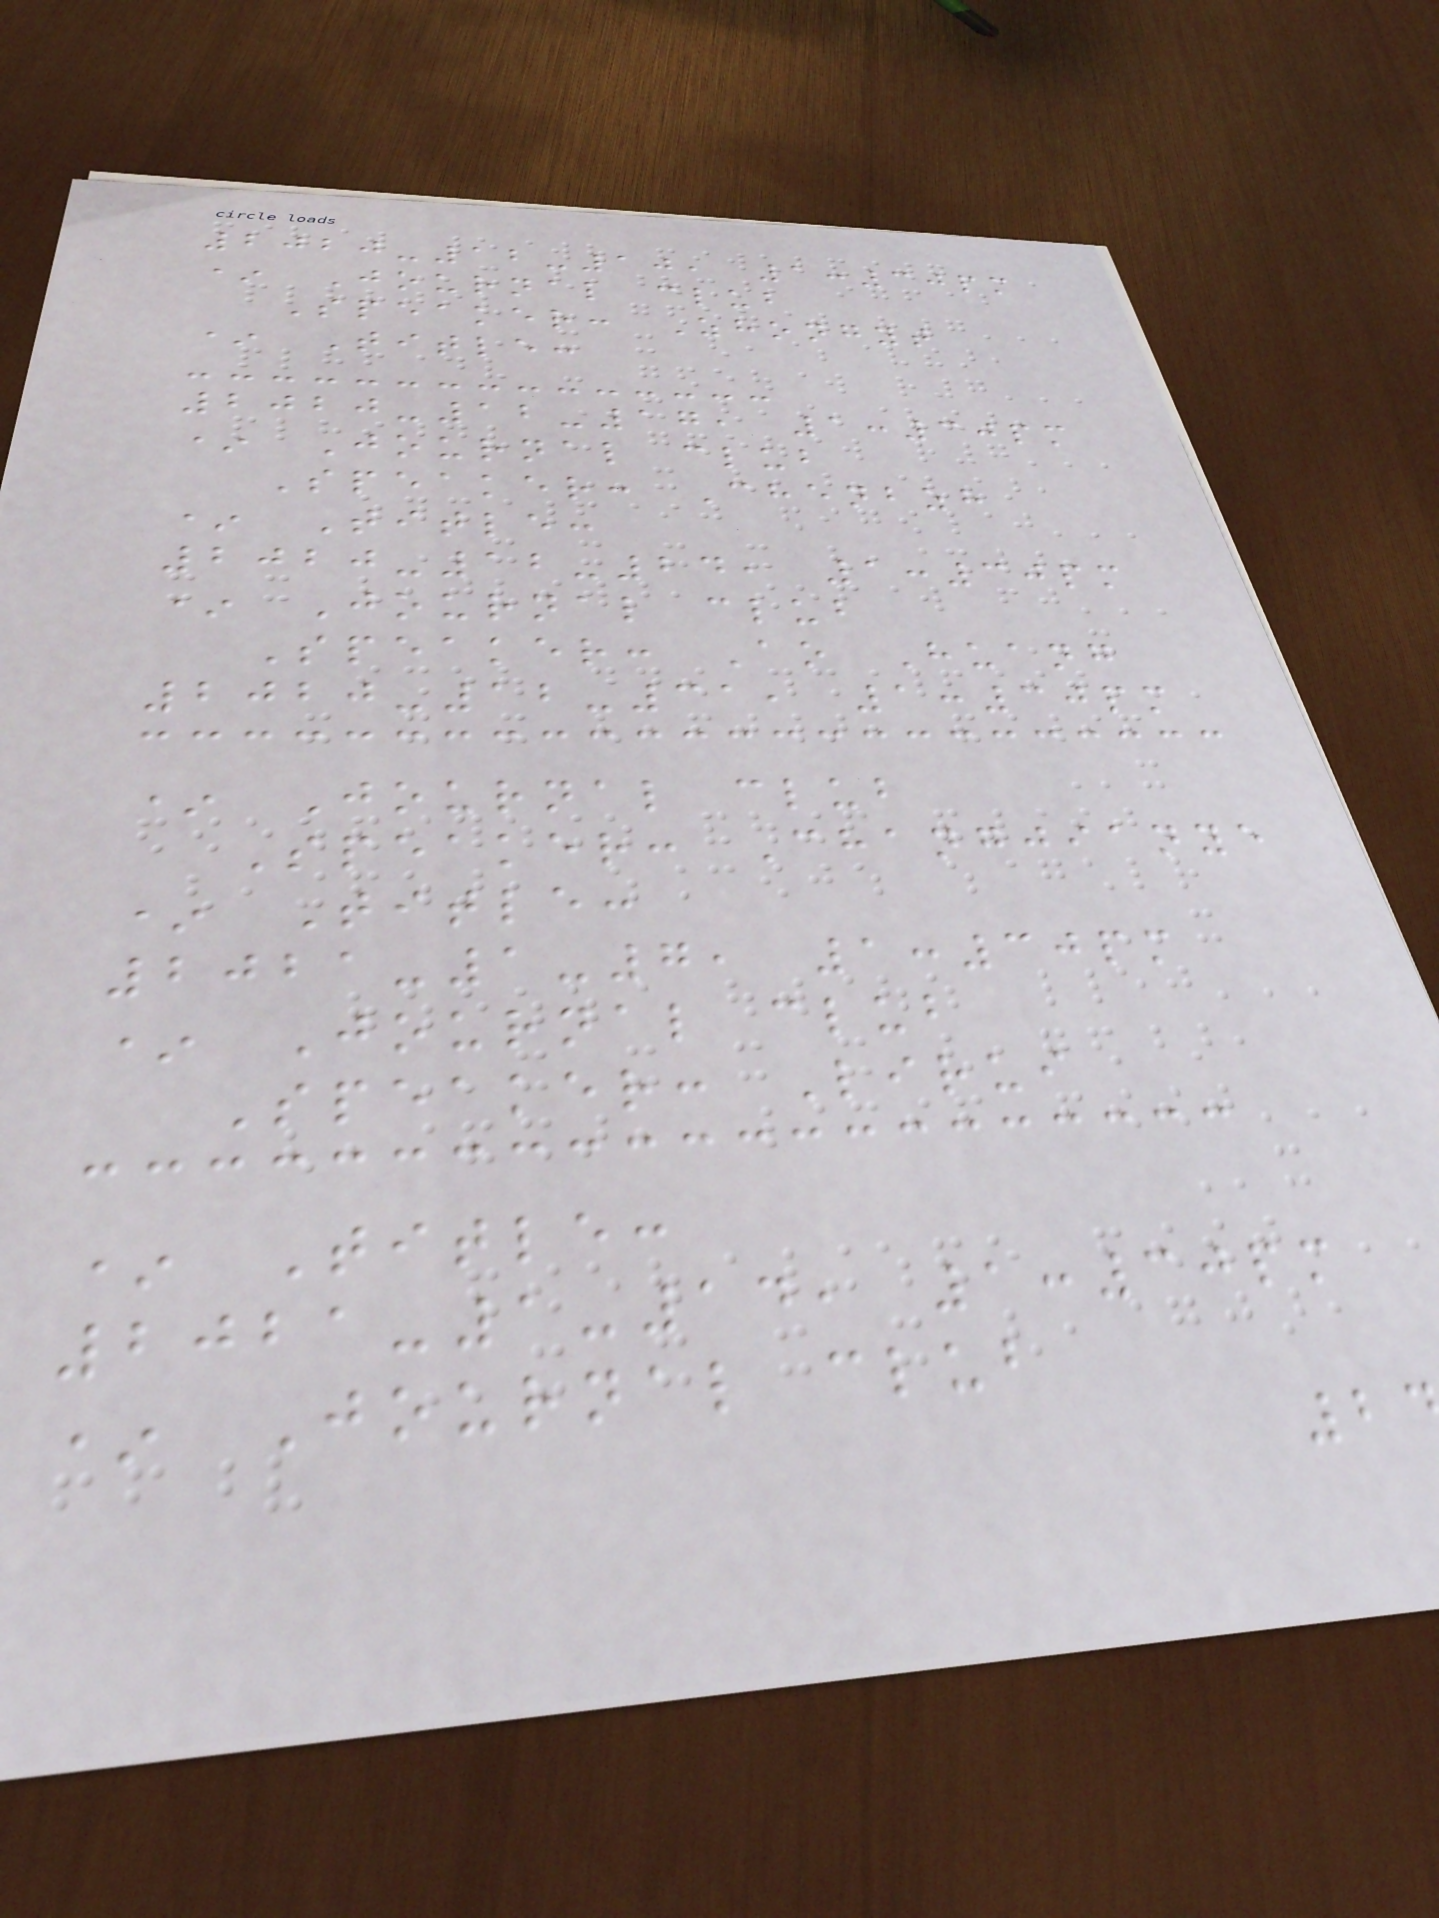2020-12-10, 1:30pm
* Journal club
Speaker: Zhongyt
* Title:
2020-12-17, 1:30pm
* Journal club
Speaker: Chenbzh
* Title:
2020-12-24, 1:30pm
* Journal club
Speaker: Ao Huang
2020-12-31, 1:30pm
* Journal club
Speaker: Changjianye
* Title:
2021-1-7, 1:30pm
* Journal club
Speaker: Lirui
* Title:
2021-1-14, 1:30pm
* Journal club
